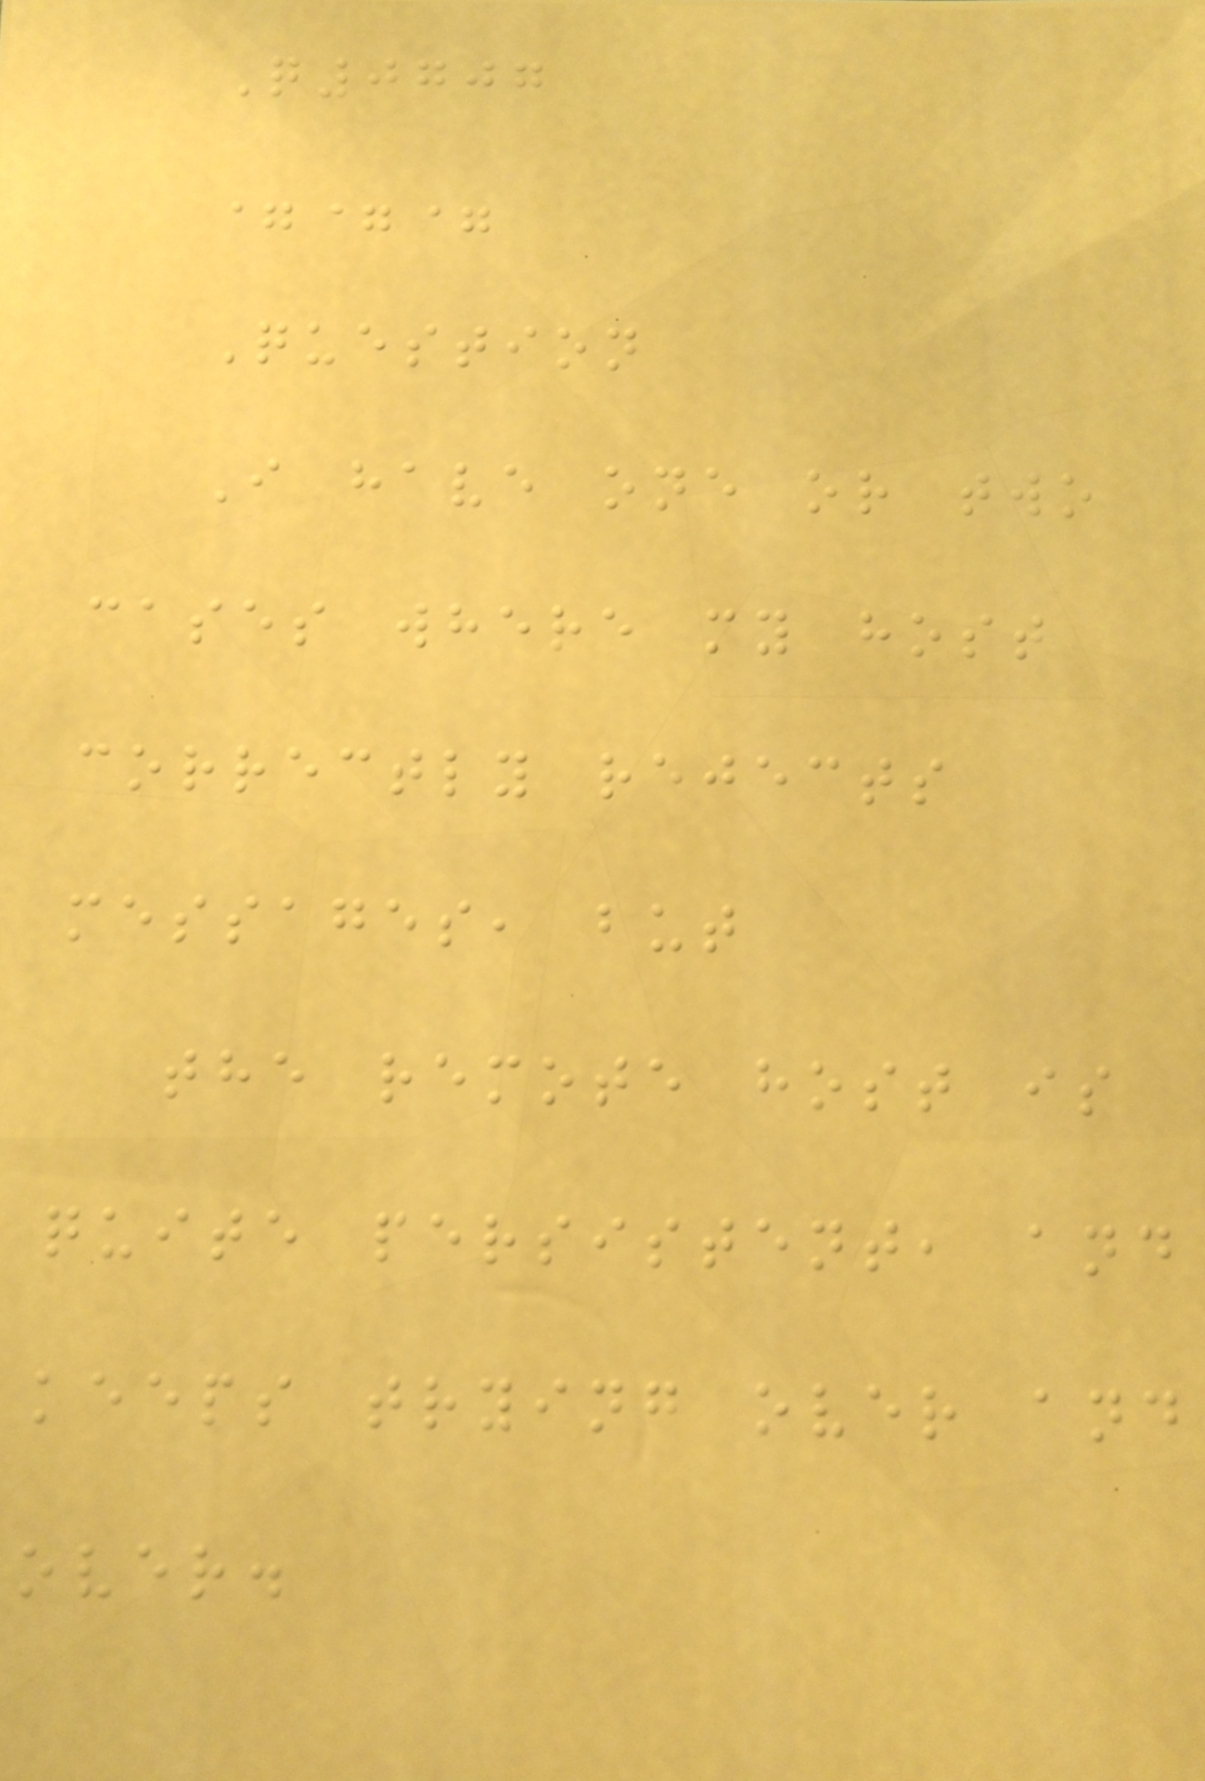Q0707
===
Question
I have one or two
cases where my host
correctly rejects
messages, but
the remote host is
quite persistent, and
keeps trying over and
over.
